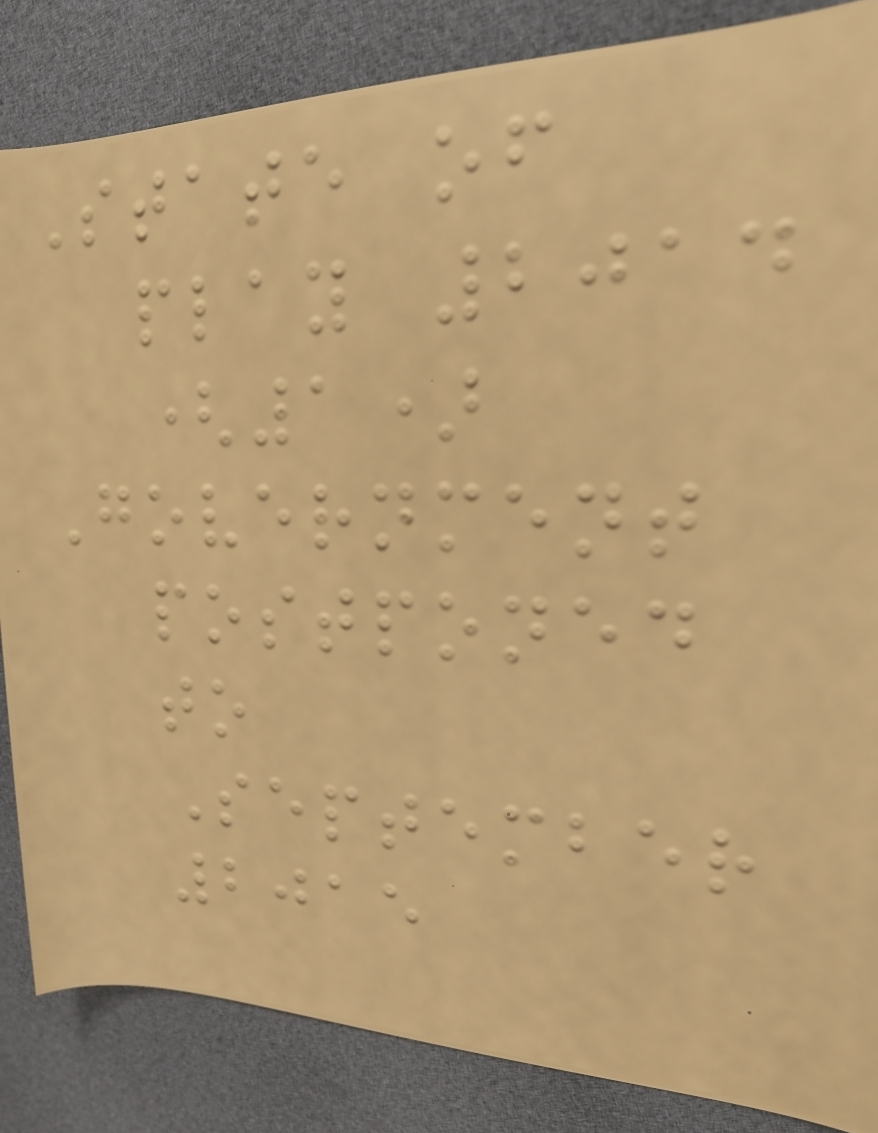State of
play 2014
(1)
Government
postponed
to
September
2015
